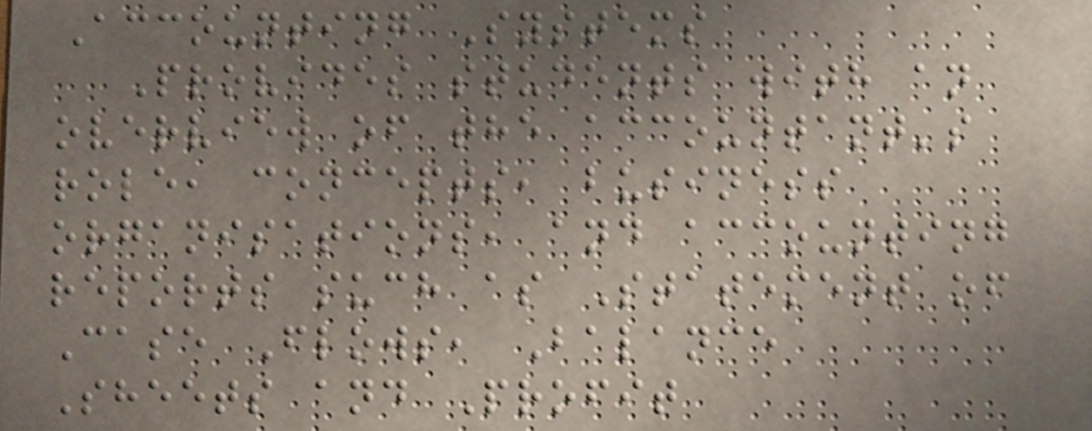Accounting Systems
Provides students with an
overview of the accountant's
role, concepts, business
organisations, and accounting
reports such as Statement of
Case Flows, Balance
Sheets and Profit
